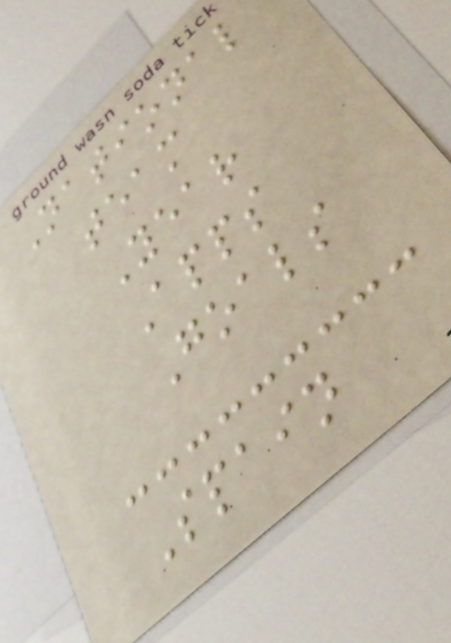National
team
Year
Apps
Goals
Spain
